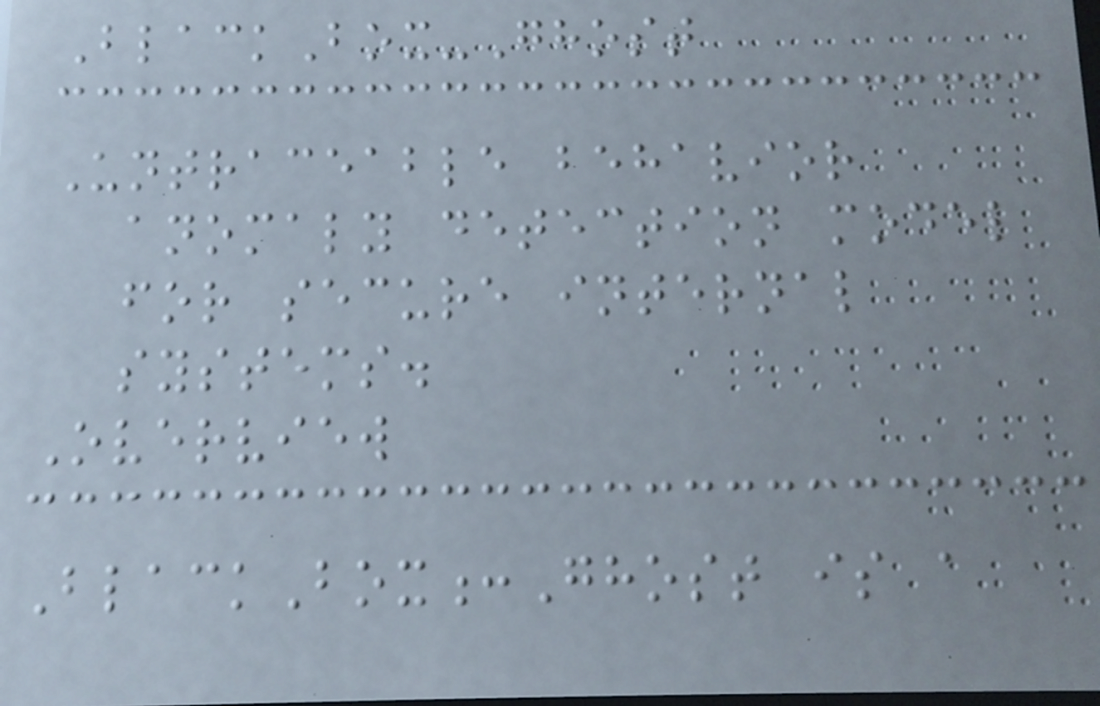BlackBox-Ghost
Untraceable behavior
anomaly detection model
for secure internal
systems.
Overview
BlackBox:Ghost is a
